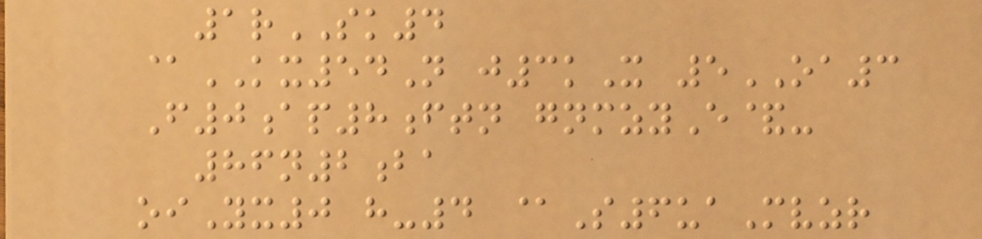1rSK4
@KX54N j3kX 5OA3
F0ap8ftn gnmzyE&-
86n2ba
oiYx0 h-4 @S6uaMvzr
